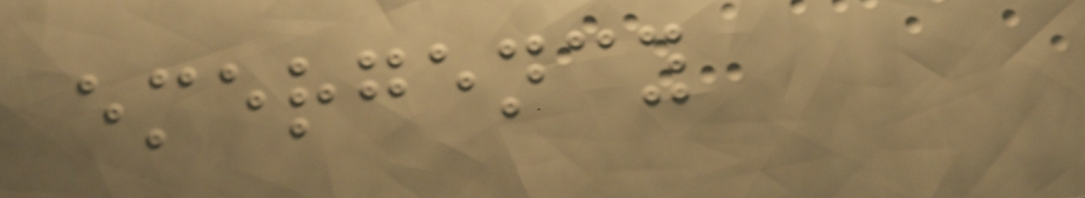emergency
